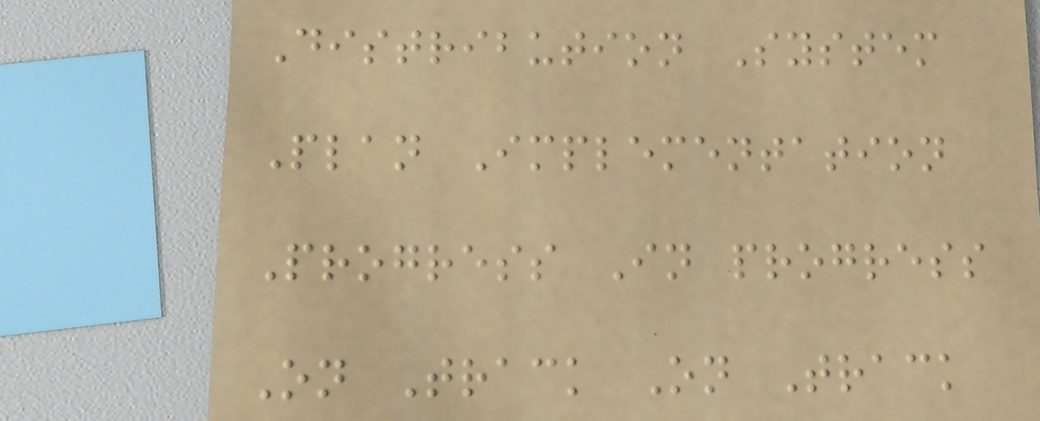Distribution System
Plan Implementation
Progress In progress
On Track On Track
